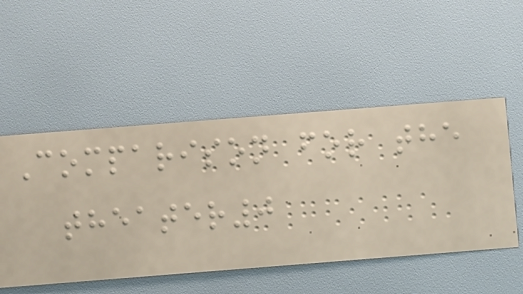Comparison for the
theater0
